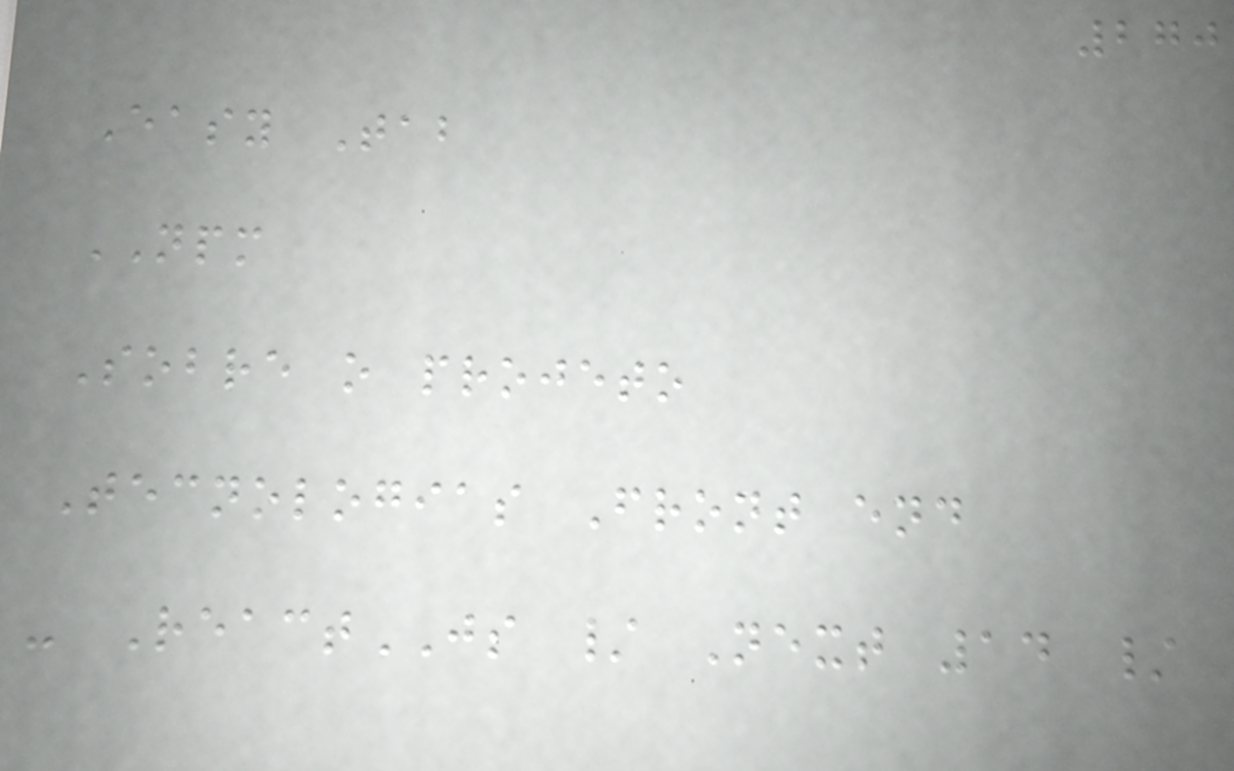270
Easy Tab
NPM
Sobre o projeto
Tecnologias Front end
- ReactJS / Next 14 /
